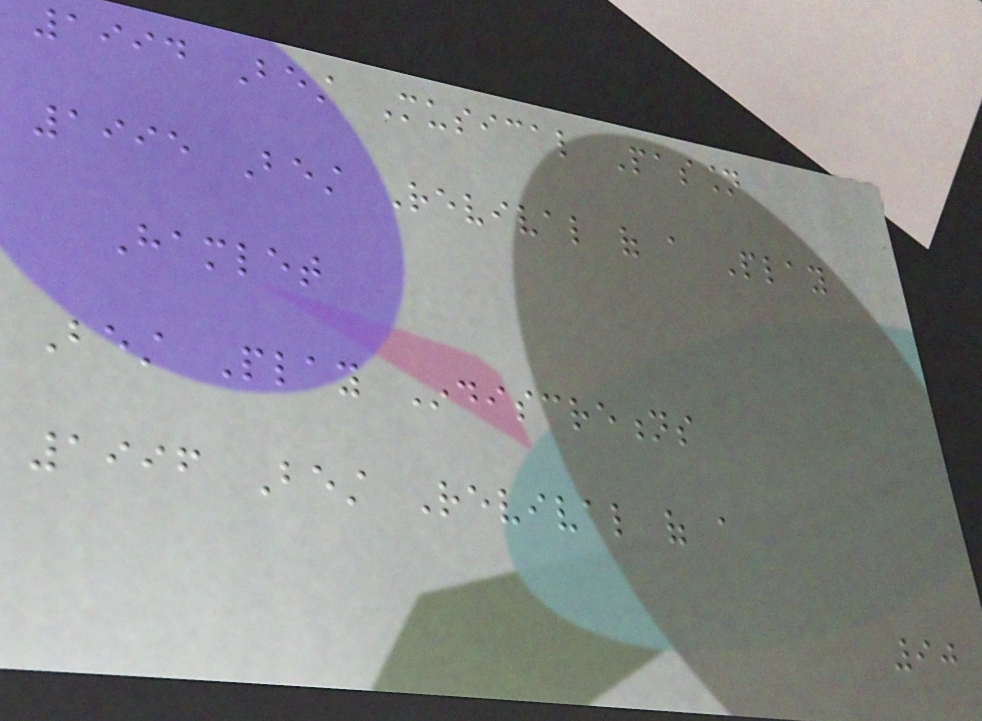1994 Best Musical Passion
1995 Best Revival of a Play
Hamlet
Best Play Indiscretions
1996 Best Revival of a
90
